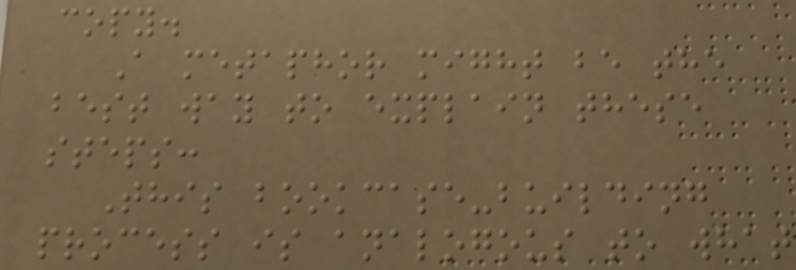copy.
A metaphor might be the
best way to explain these
steps:
This bookcase-building
process is analogous to what
